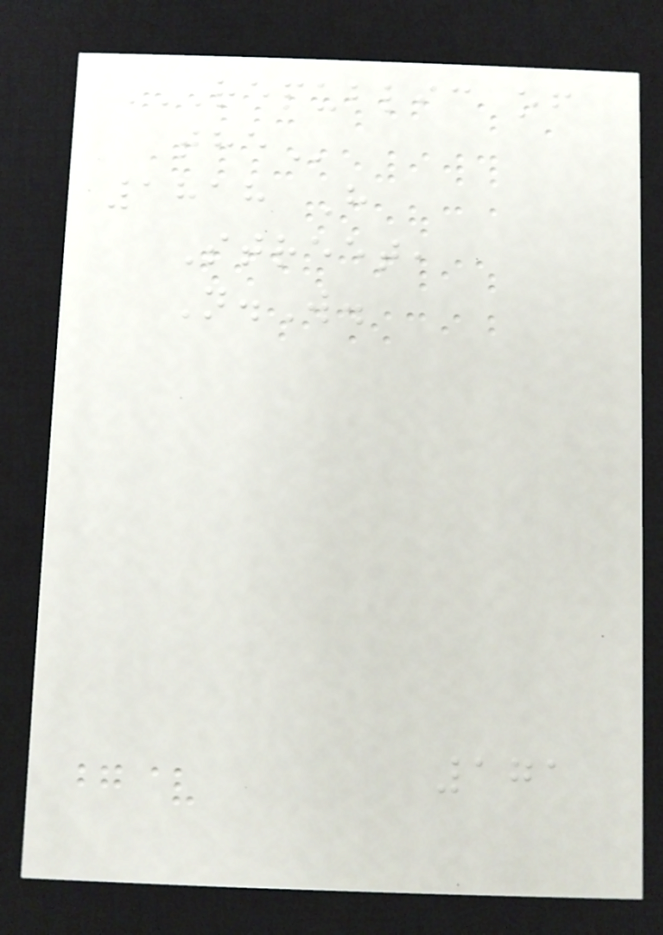REPUBLIC OF
THE
1818 H
Street,
N.W.
171
